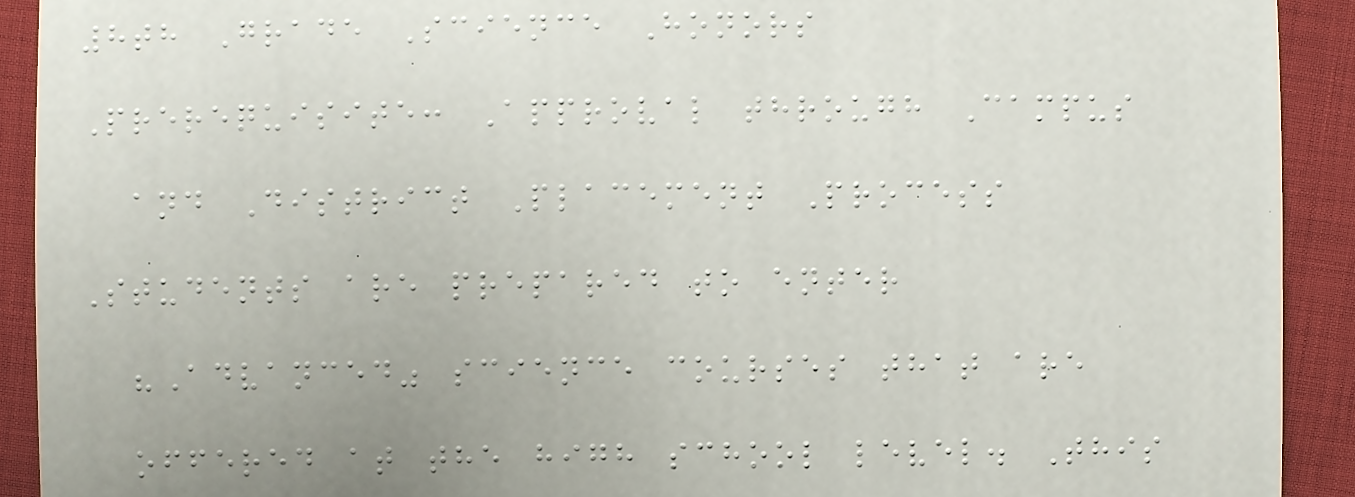8th Grade Science Honors
Prerequisite: Approval through Campus
and District Placement Process
Students are prepared to enter
"Advanced" science courses that are
offered at the high school level. This
